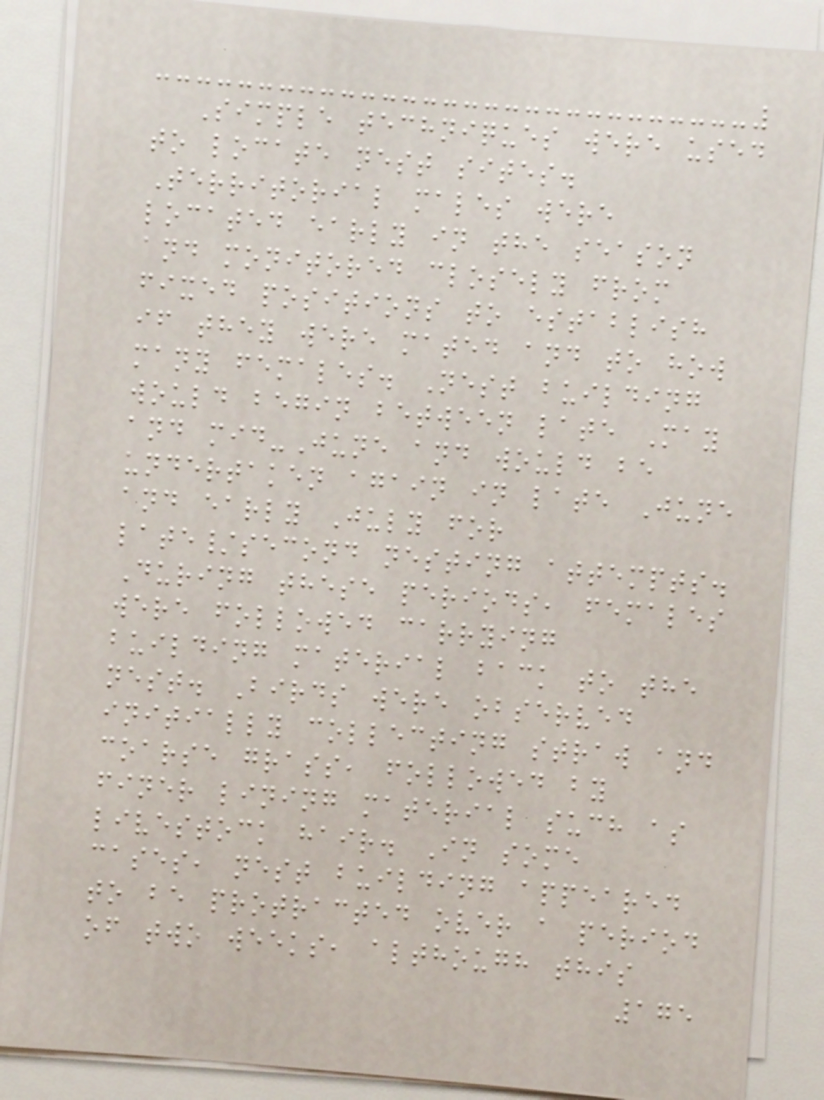Simple techniques were used
to locate nest sites.
Territorial males were
located early in the season
and monitored closely from
fixed positions to establish
if they were mated and to how
many females. Nest building
would begin between late May
and mid-June and would be
undertaken again in late June
and early July for
late/second nesting attempts.
During these periods, females
were followed carrying
building material back to the
nest. Birds were observed
initially collecting straw and
coarse grass, followed by
finer lining material such as
livestock hair. In some
cases, nest building appeared
to be protracted over a period
of two weeks, although this
175
